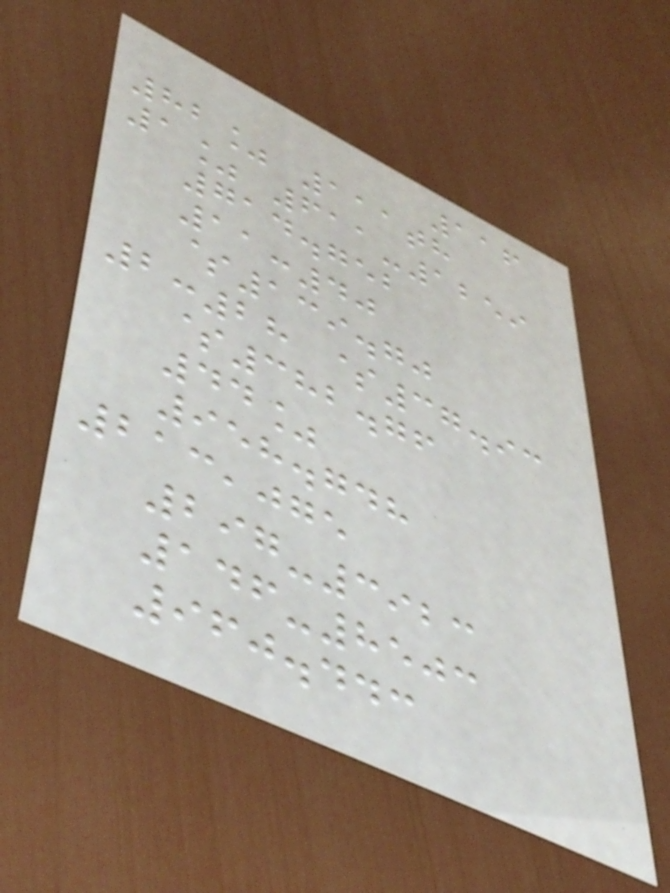116
82% 111th
1% 611-1259
714.752
11:40
$139.70
2:28 $37.93
$382.76
44%
958.748
213,075
297-3923
146-8503
960.443
